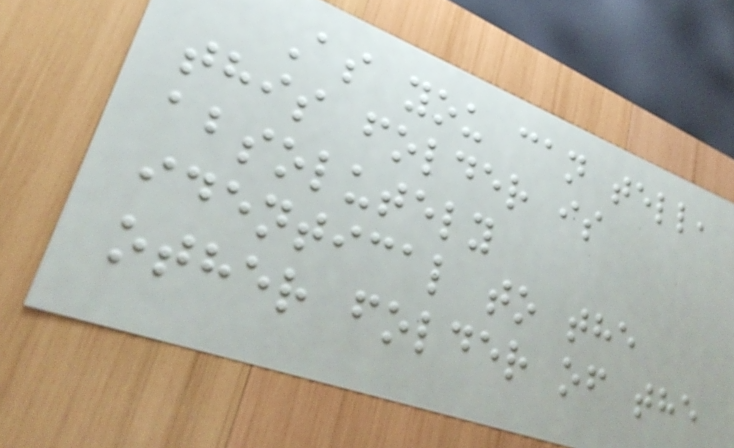As you can tell,
this folder is
absolutely
identical to the
other folder of the
